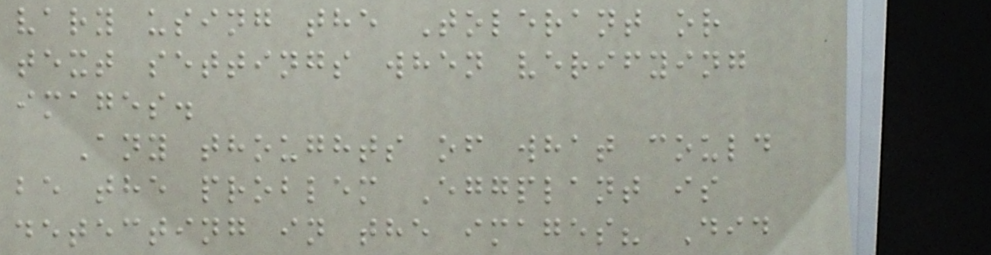vary using the Tolerant or
text settings when verifying
images.
Any thoughts of what could
be the problem Eggplant is
detecting in the images? Did
